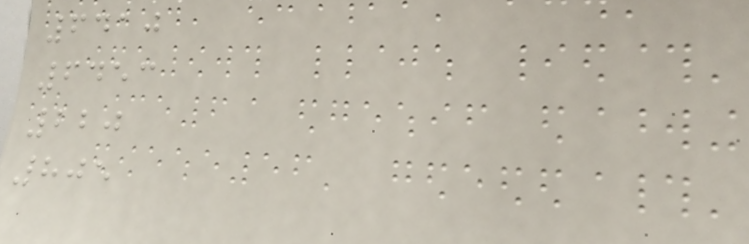6410
6453
220
805
